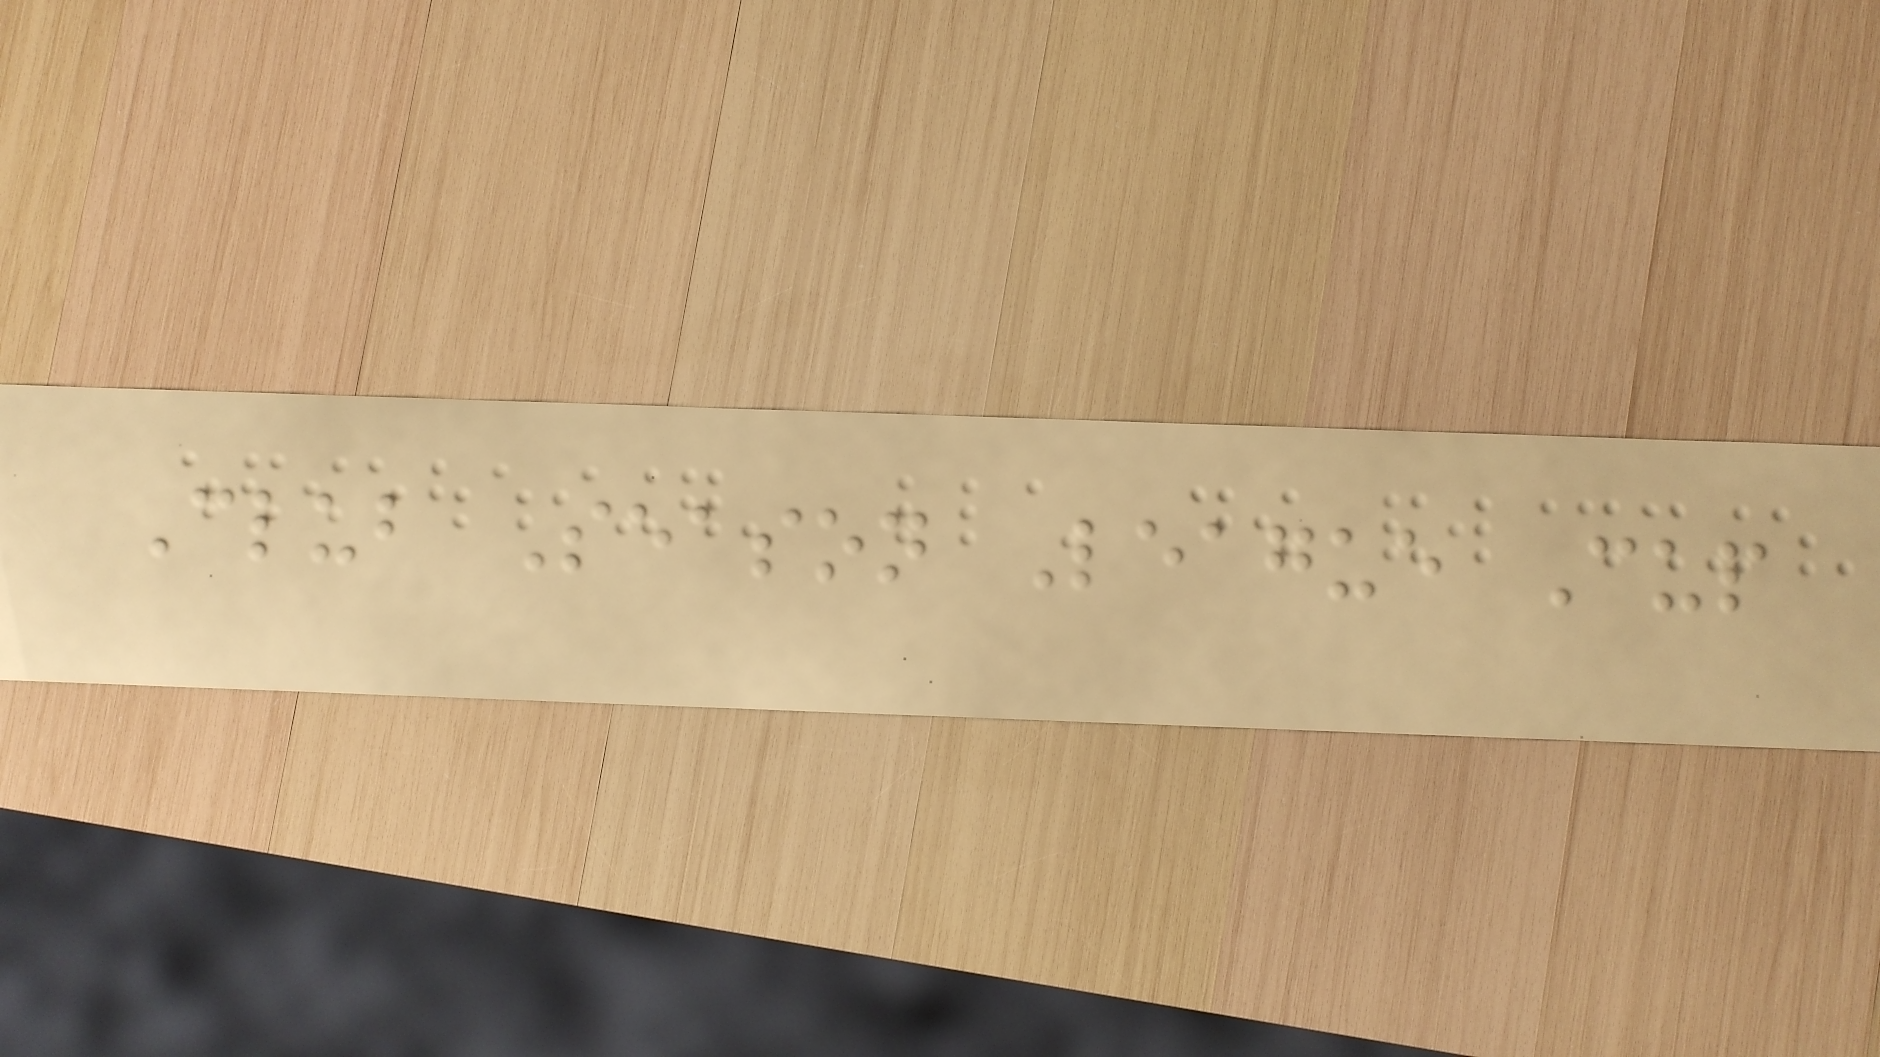Club Season League Cup
